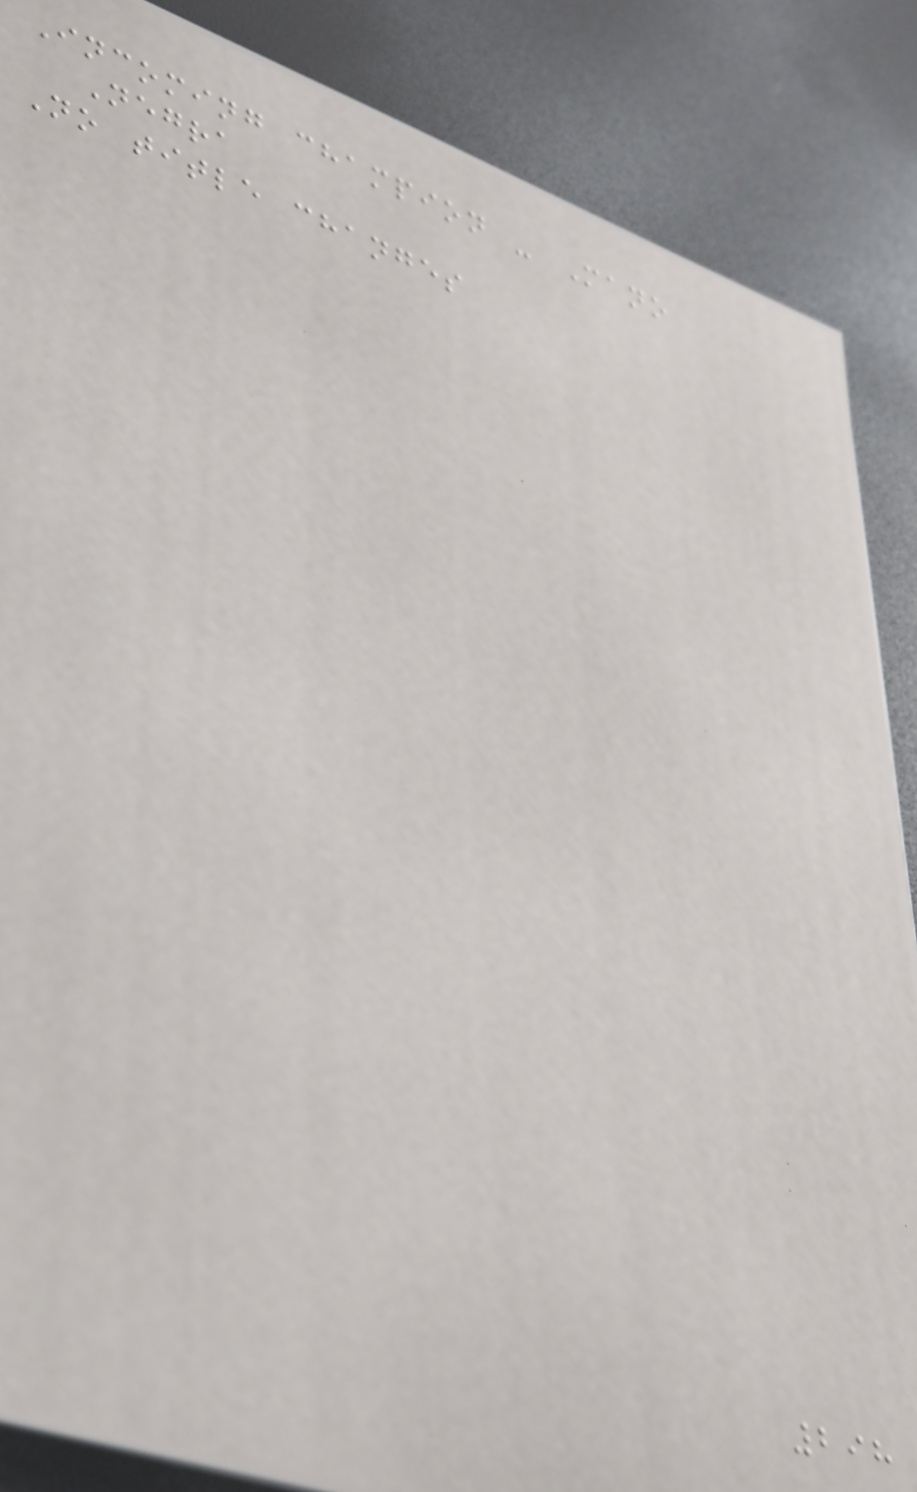Incoming champion - Mano
Negra
No title changes
298
